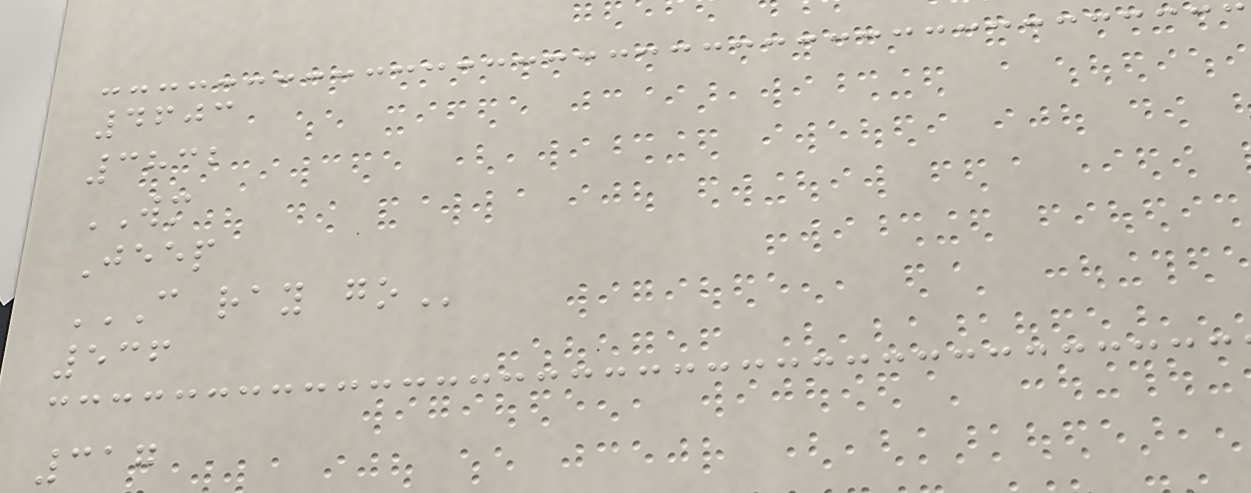4603
3832
WM
Jeep
C RAY GO
536
317
